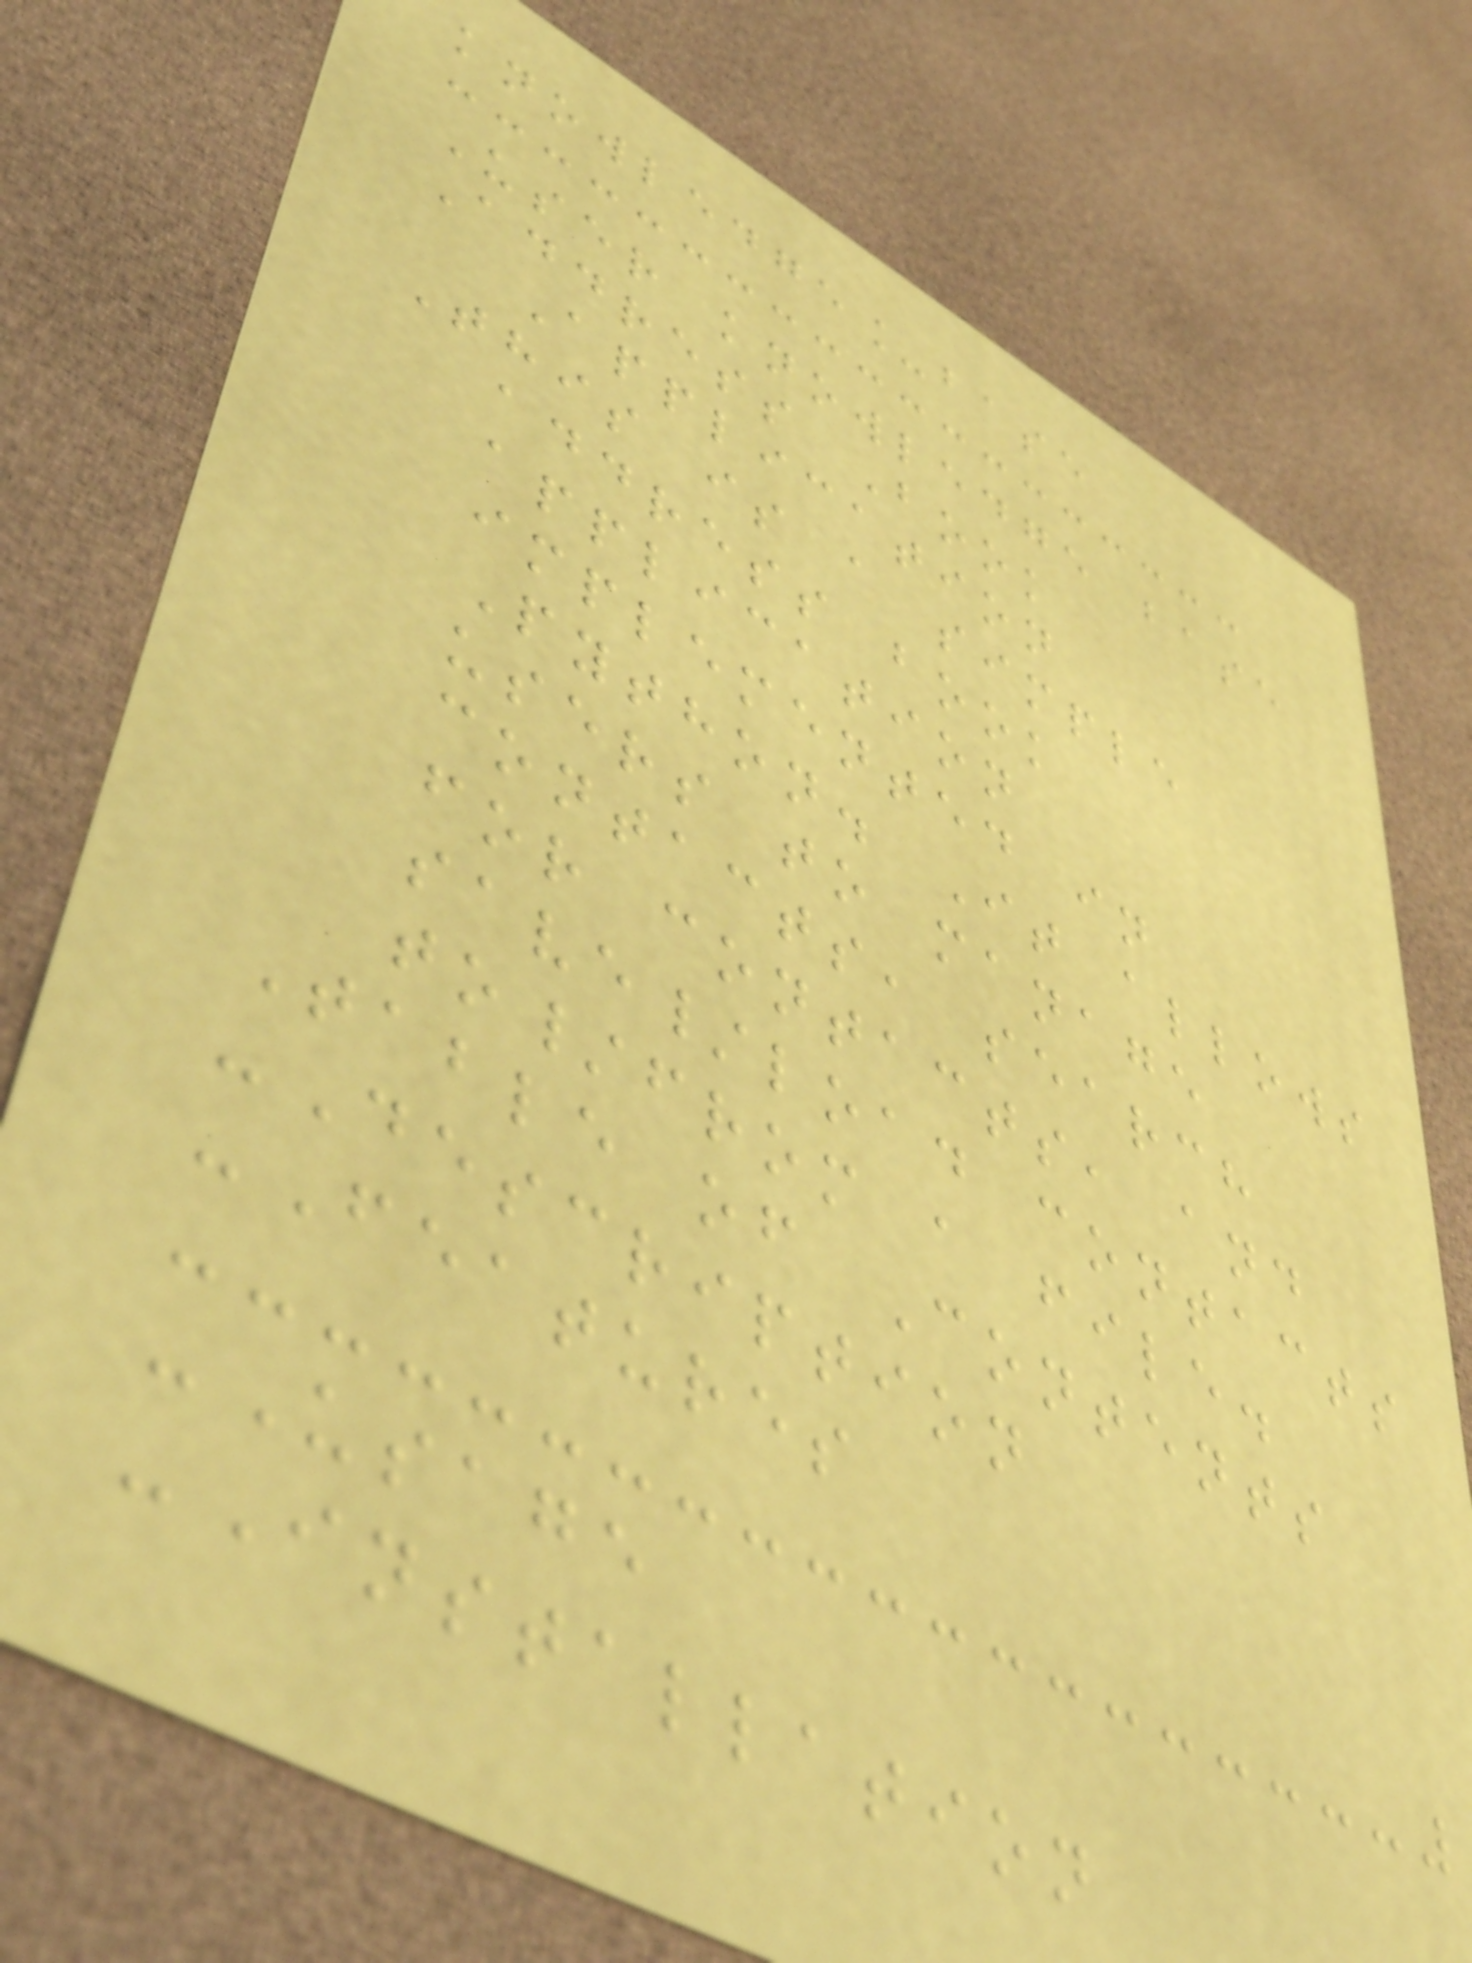knowledge_base
User knowledge base
Address Book
Application
This is a simple
address book
application
implemented in
Python. It allows
users to manage
contacts, search
for contacts, and
save/load contacts
to/from a file.
Table of Contents
-Description
-Features
-Usage
-Installation
